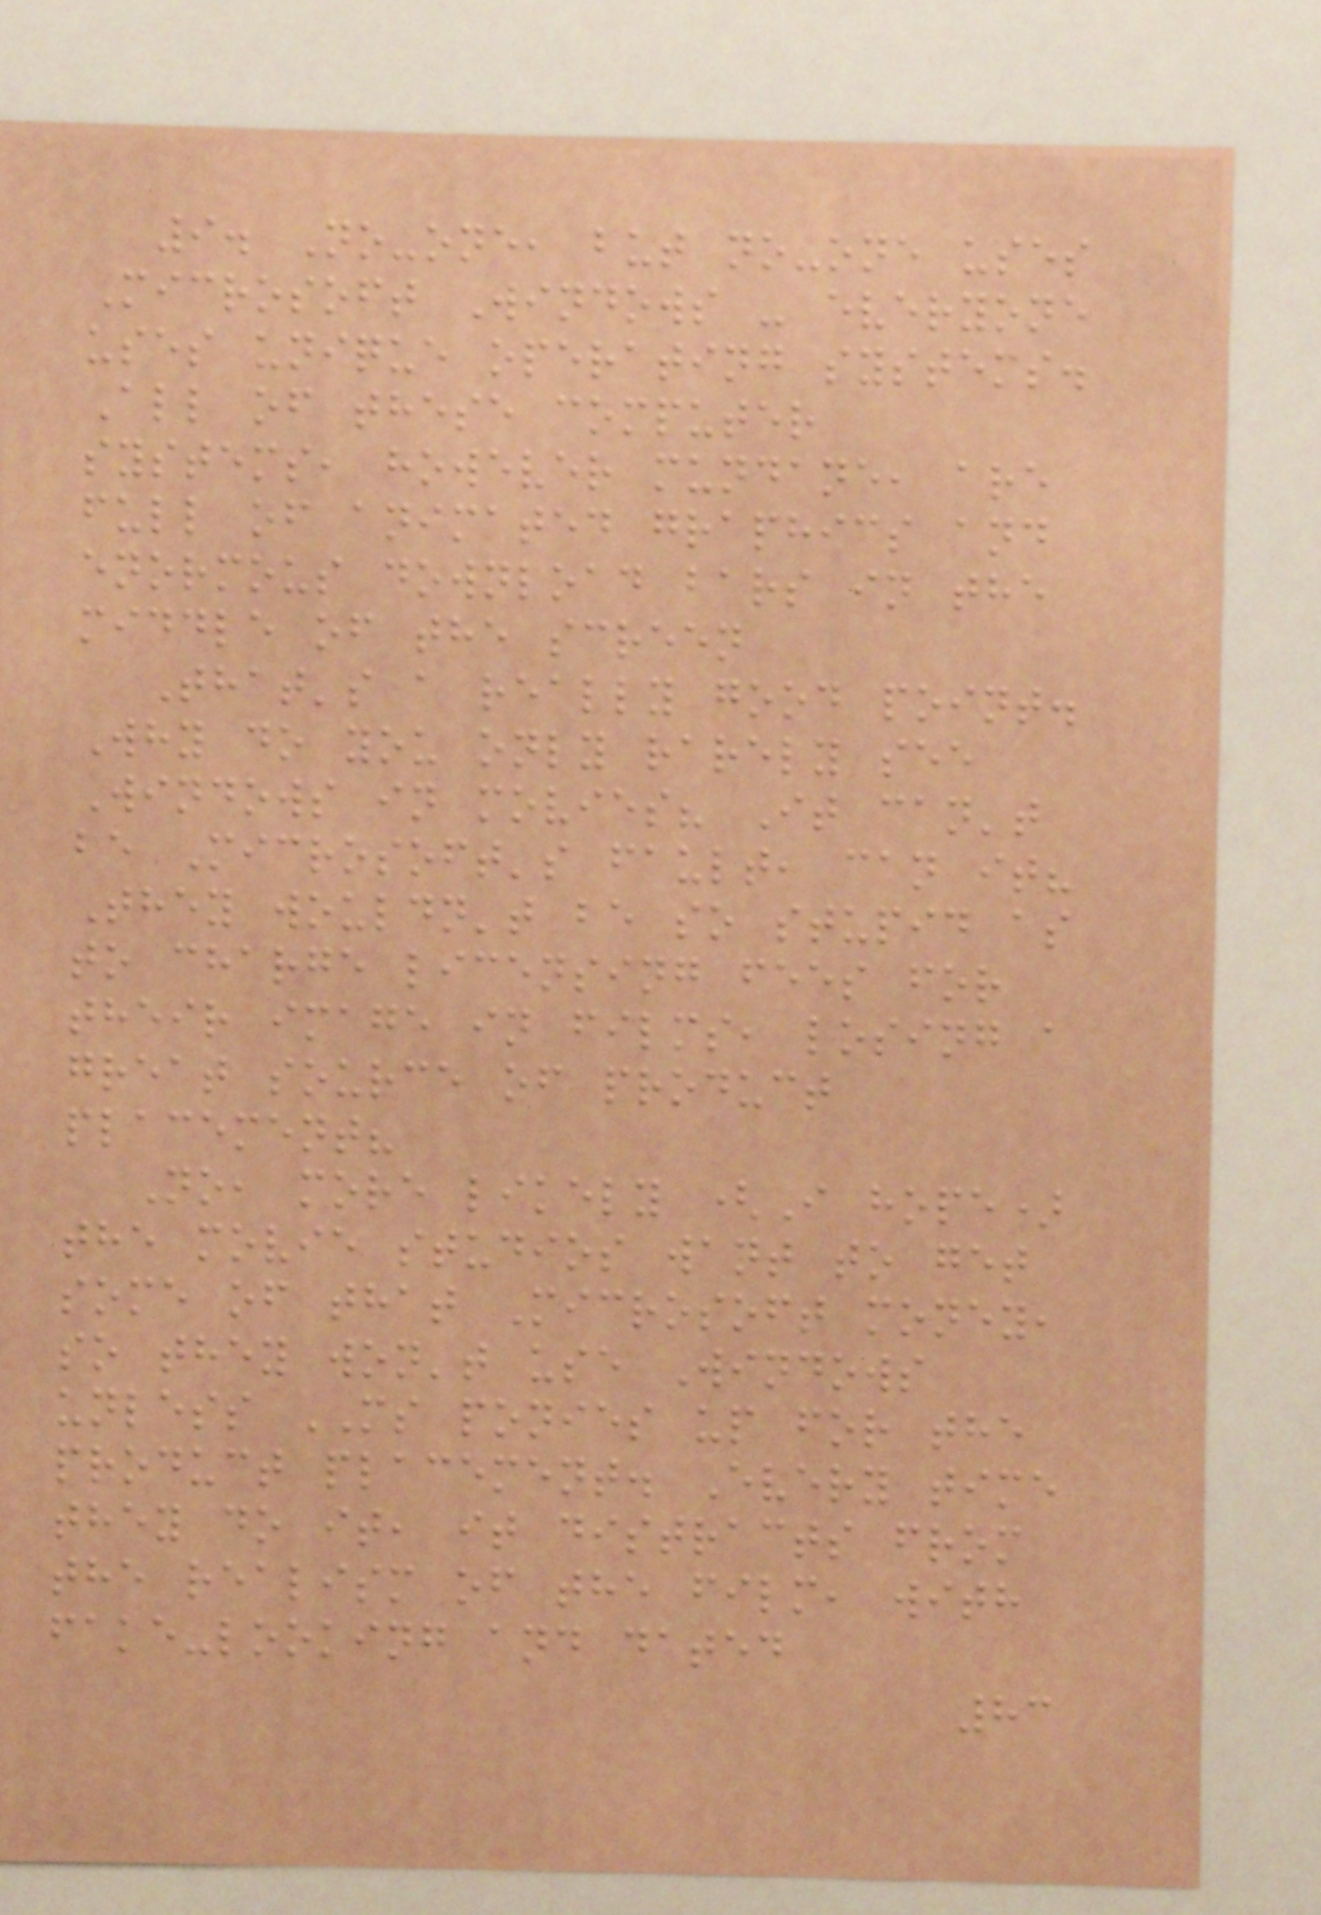9. No-one, but no-one uses
Microsoft Windows - everyone
uses unique operating systems.
All of these computer
systems, however mundane, are
full of animated graphics and
enormous download bars in the
middle of the screen
That's a really good point.
Why do you only rarely see
Windows in movies? It can't
be Microsoft's fault, can it?
They wouldn't be so stupid as
to charge licensing fees for
their image in films, losing a
great source of product
placement?
No, more likely (I hope)
the movie studios want to get
some of that Microsoft money,
so they won't use Windows
unless MS ponies up for the
product placement. Every time
they do it, it distracts from
the realism of the film, with
fake-looking and dated
83
